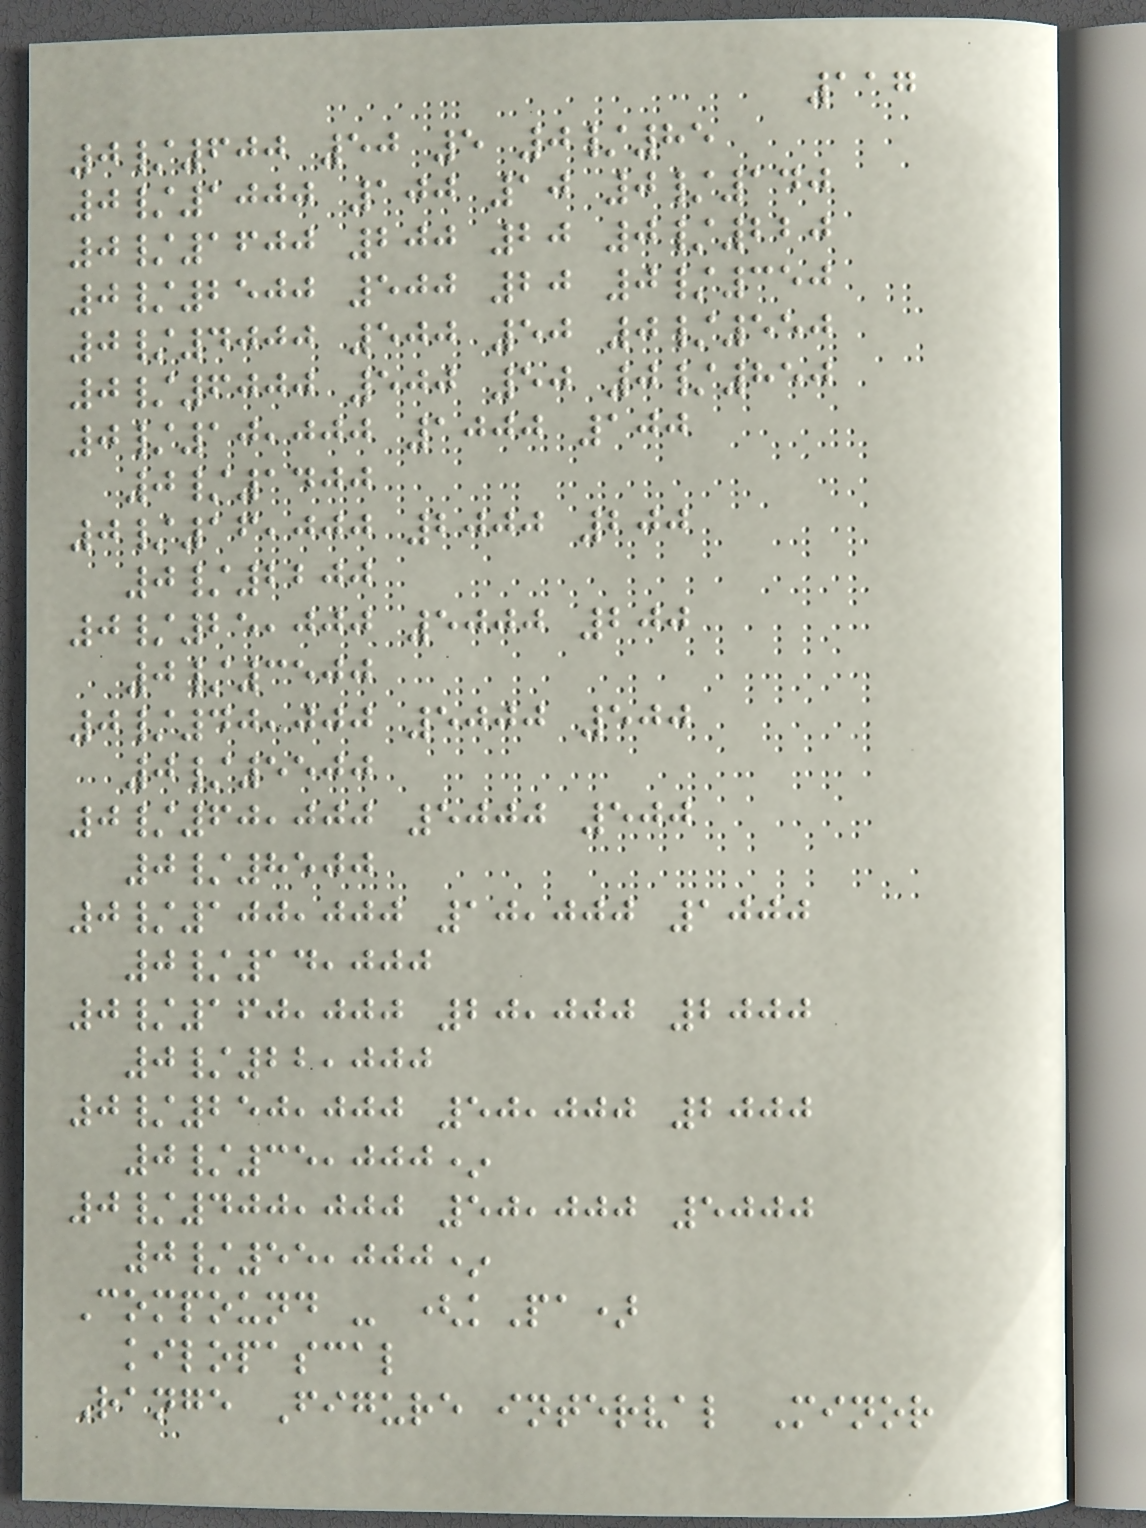117
0/600 50 5 0/85
0/1000 100 10 0/140
0/1600 200 20 0/220
0/2500 500 20 0/350
0/4000 500 50 0/550
0/6000 500 50 0/850
0/10,000 1000 100
0/1400
0/16,000 2000 200
0/2200
0/25,000 5000 200
0/3500
0/40,000 5000 500
0/5500
0/60,000 5000 500
0/8500
0/100,000 10,000 1000
0/14,000
0/160,000 20,000 2000
0/22,000
0/250,000 50,000 2000
0/35,000*
0/400,000 50,000 5000
0/55,000*
Compound - (kPa)
kilopascal
Range Figure interval Minor
